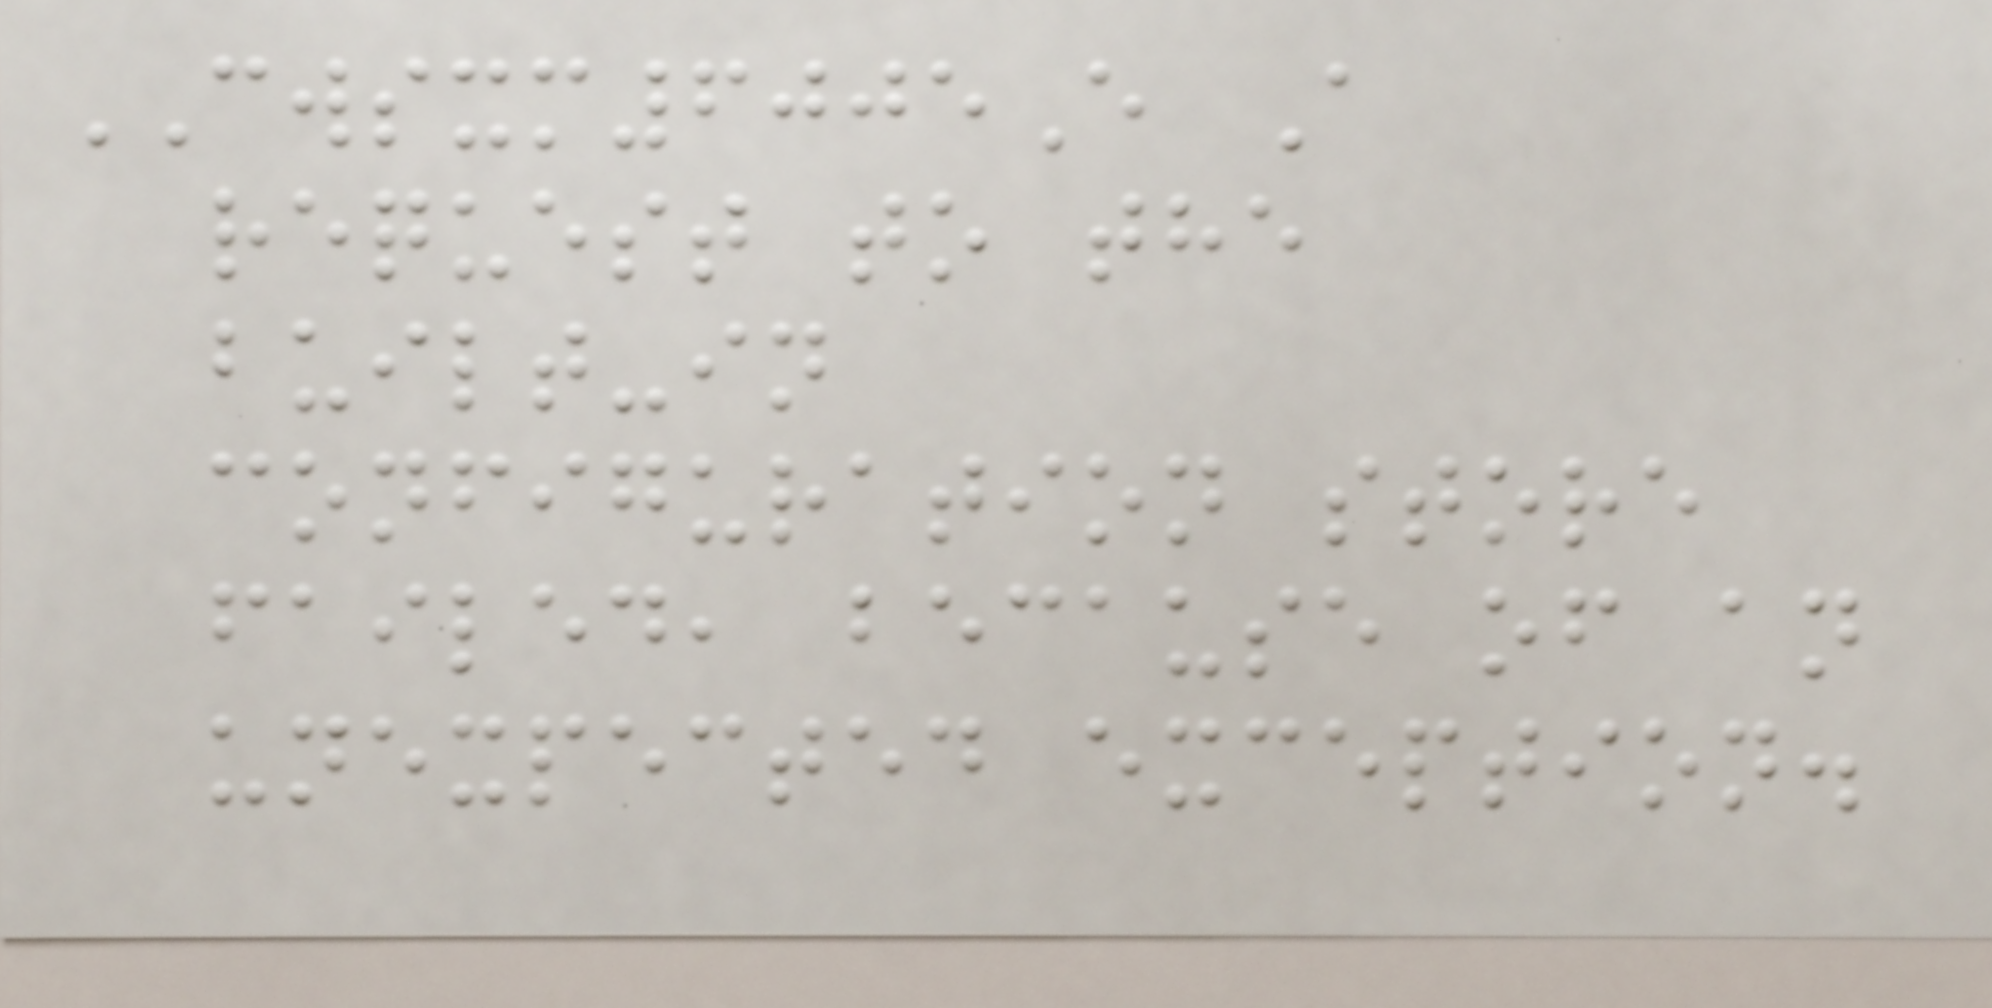CWSXM6005E A
request to the
built-in
configuration store
failed, because of an
unexpected exception.
